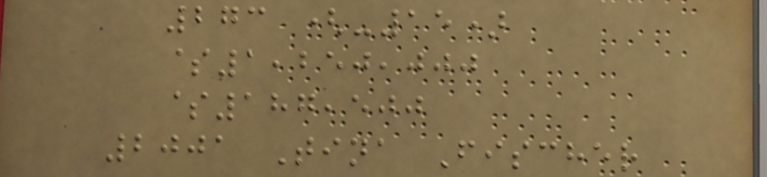273 (-15)
$1,250,000
$187,500
2001 Tina Fischer
